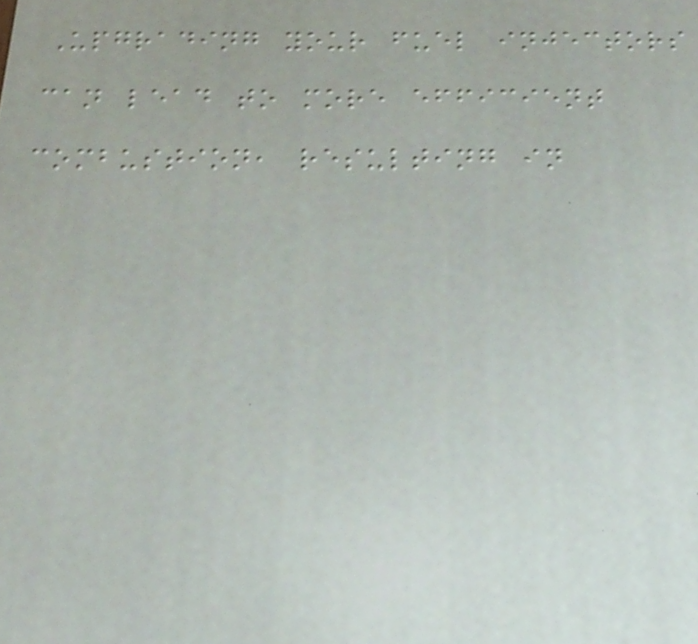Upgrading your fuel injectors
can lead to more efficient
combustion, resulting in
